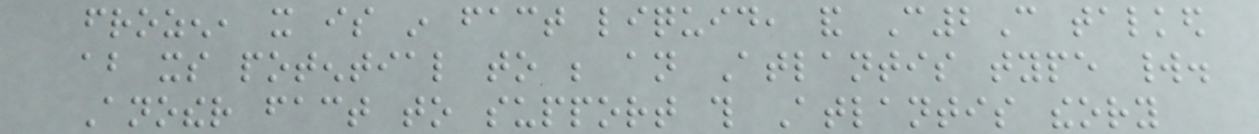frozen, it is in fact liquid, and C2C talked
about its potential to be an Atlantis type world.
Another fact to support this Atlantis theory
